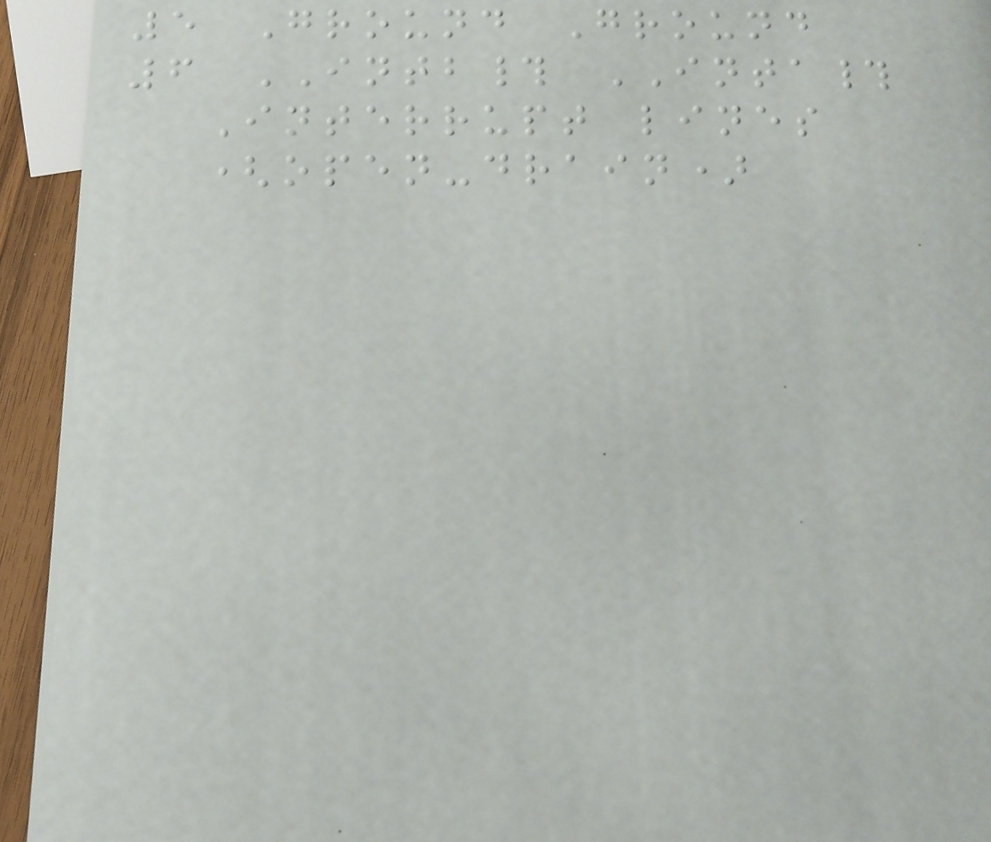5 Ground Ground
6 INTB# INTA#
Interrupt lines
(open-drain)
